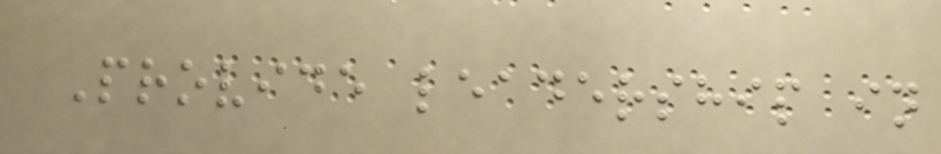Provide leadership in
